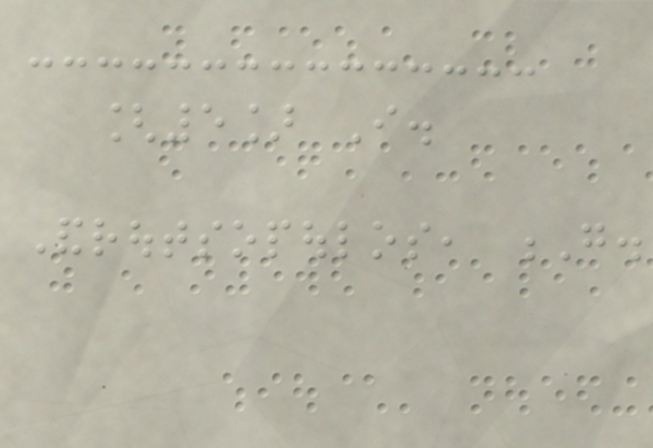[5] I.
Androutsopoulos, G.
